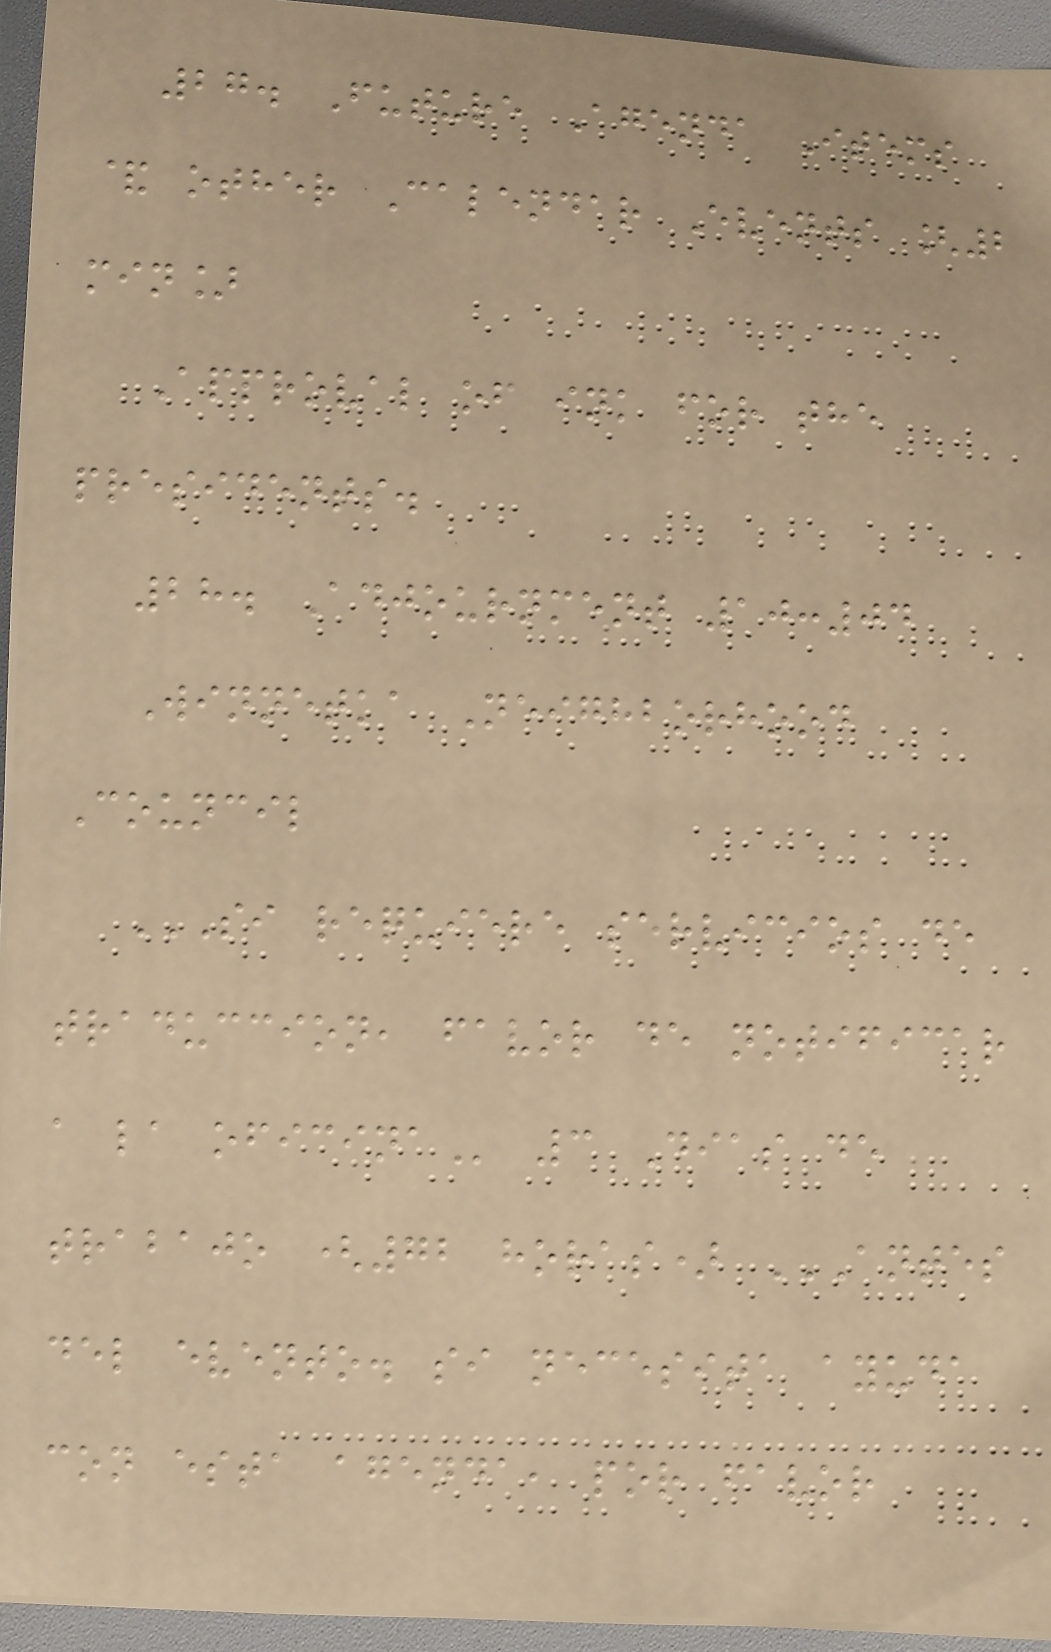27. Future Agenda Items
& other Calendar Events [2
min]
Approval of ink for the
presidents.
28. Adjournment 10:04
Winnetka Neighborhood
Council
SI REQUIERE SERVICIOS DE
TRADUCCION, FAVOR DE NOTIFICAR
A LA OFICINA 3 Dias de
trabajo (72 horas) ANTES
DEL EVENTO. SI NECESITA AYUDA
CON ESTA AGENDA, POR FAVOR
